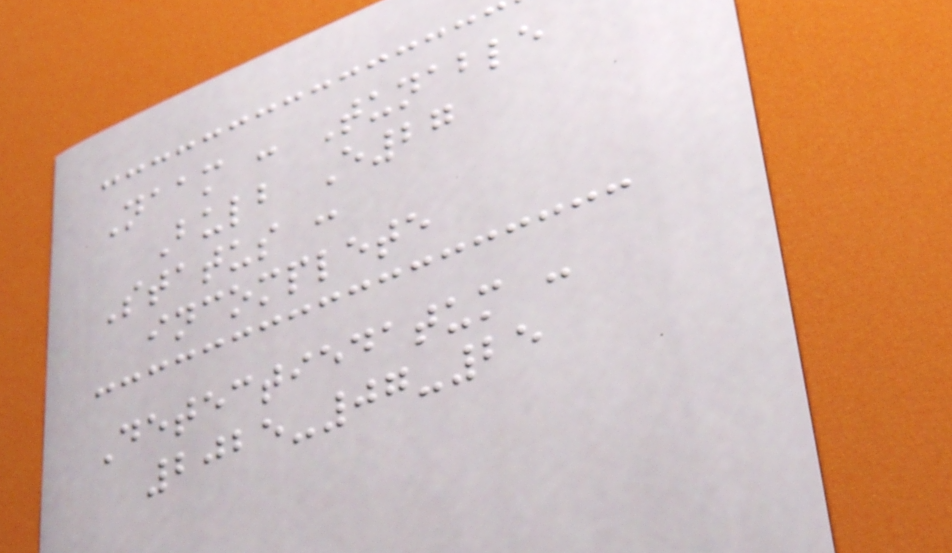Naam : Tunable
Bulb E27
Status :
incomplete
Detectiedatum :
2025-07-25
